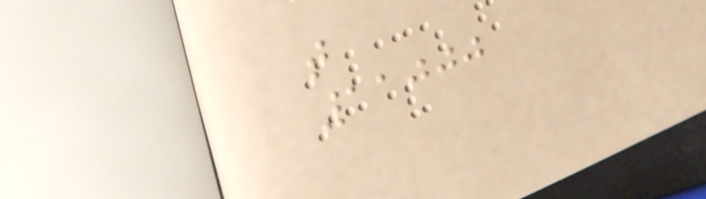t
11000
